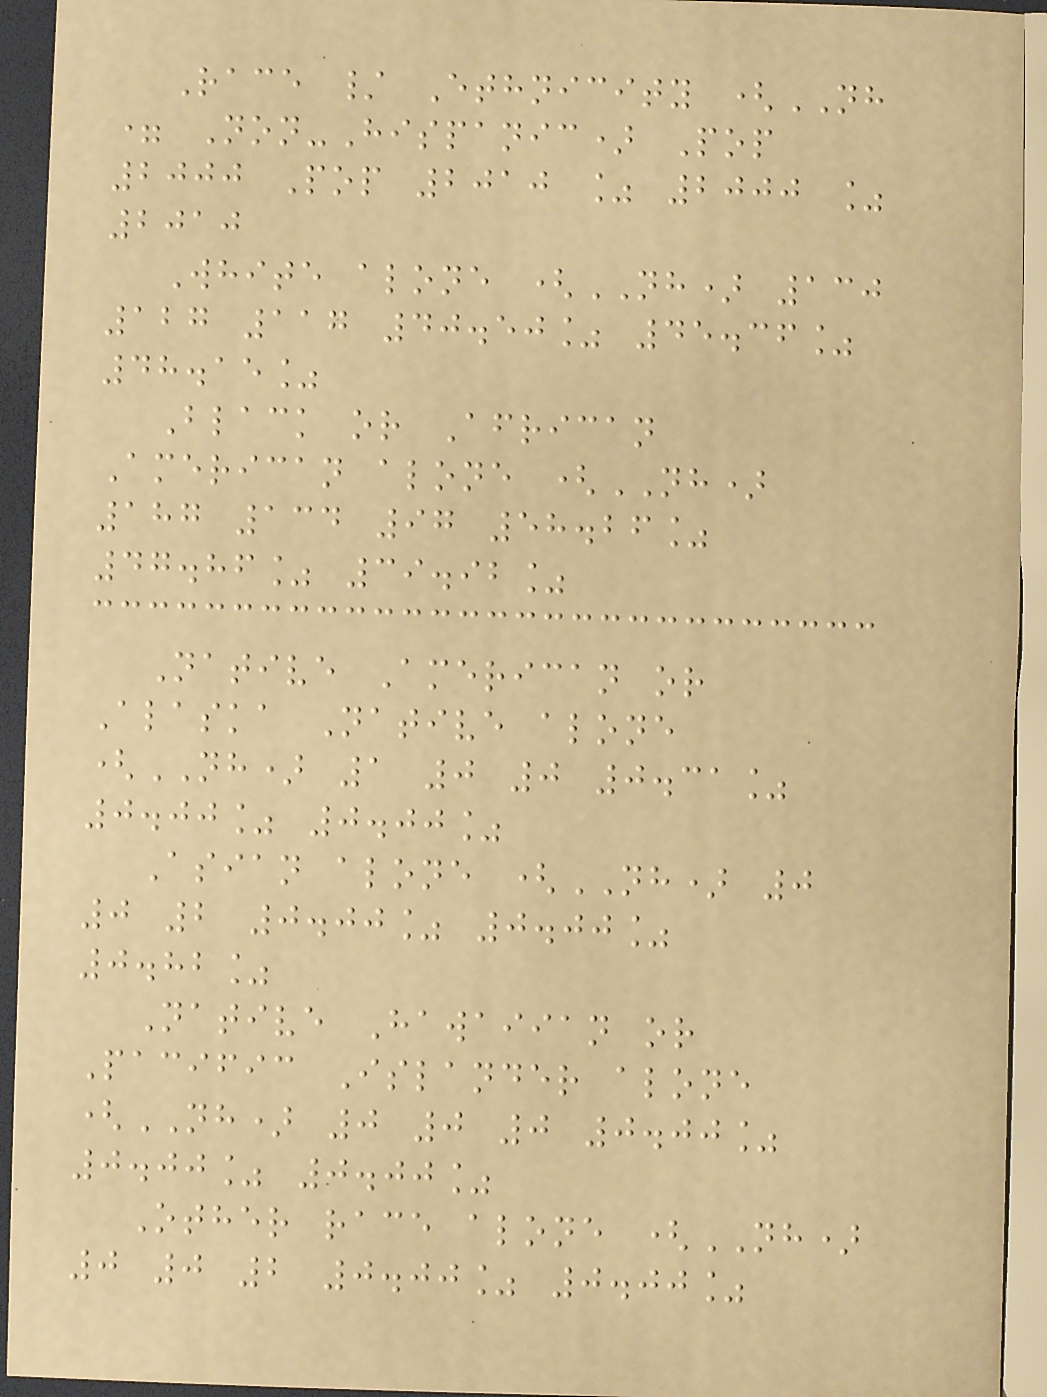Race / Ethnicity (NH
= Non-Hispanic) Pop
2000 Pop 2010 % 2000 %
2010
White alone (NH) 130
127 117 40.50% 45.36%
48.15%
Black or African
American alone (NH)
187 134 97 58.26%
47.86% 39.92%
Native American or
Alaska Native alone
(NH) 1 0 0 0.31%
0.00% 0.00%
Asian alone (NH) 0
0 2 0.00% 0.00%
0.82%
Native Hawaiian or
Pacific Islander alone
(NH) 0 0 0 0.00%
0.00% 0.00%
Other race alone (NH)
0 0 2 0.00% 0.00%
